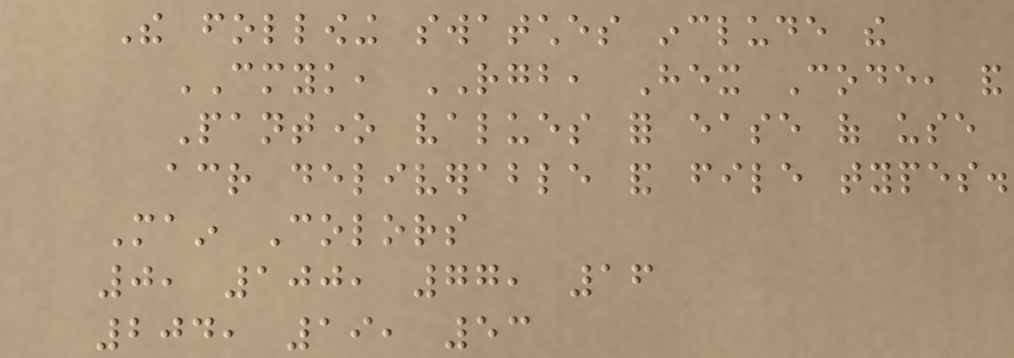The following swatches include the
CMYK, RGB, Hex Code, and
Pantone values for ease of use
across deliverable and file types.
Main Colors
0, 100, 77, 16
204, 19, 53
